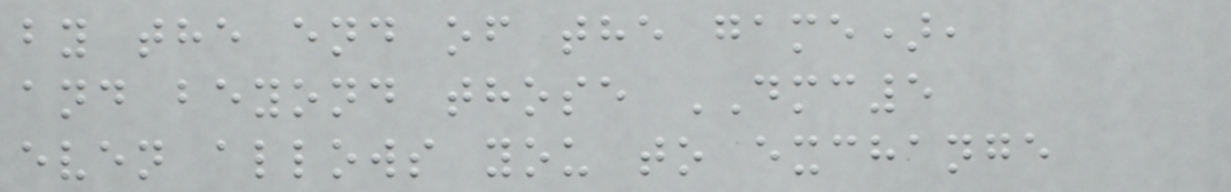by the end of the game),
and beyond those DMC5
even allows you to exchange
